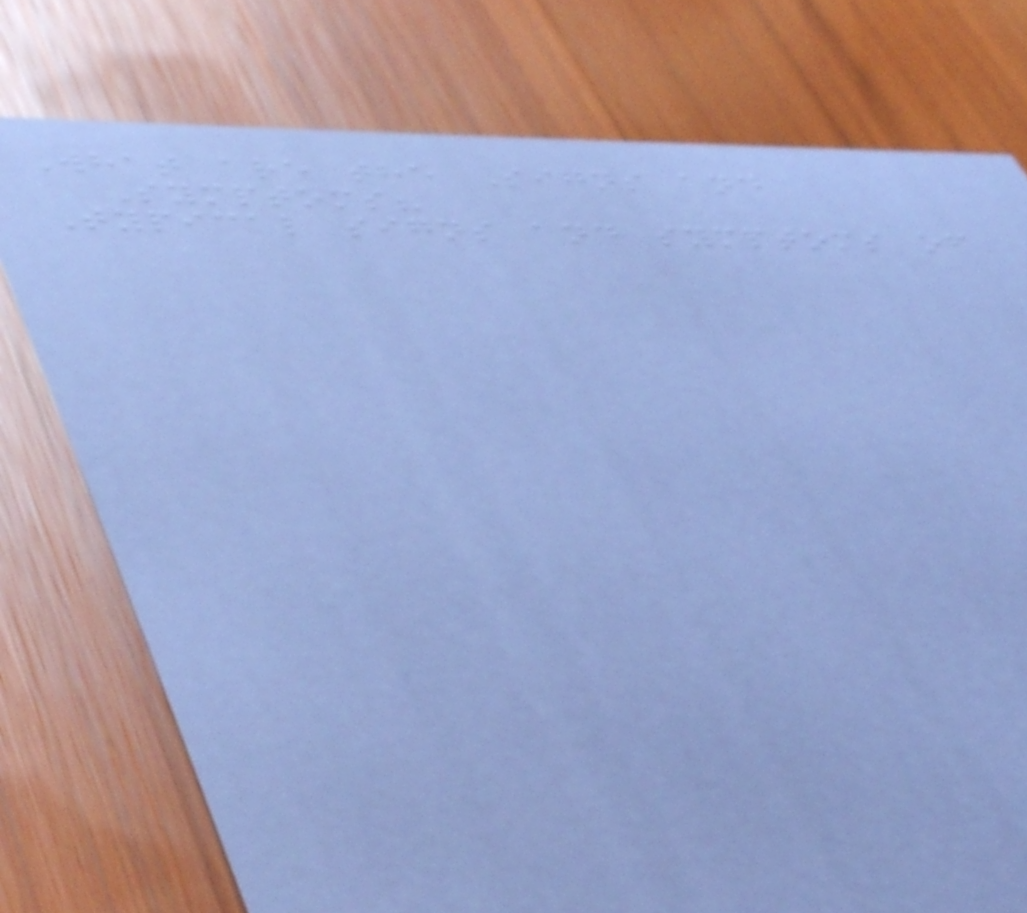What are the Signs and
Symptoms?
Typical signs and symptoms of
